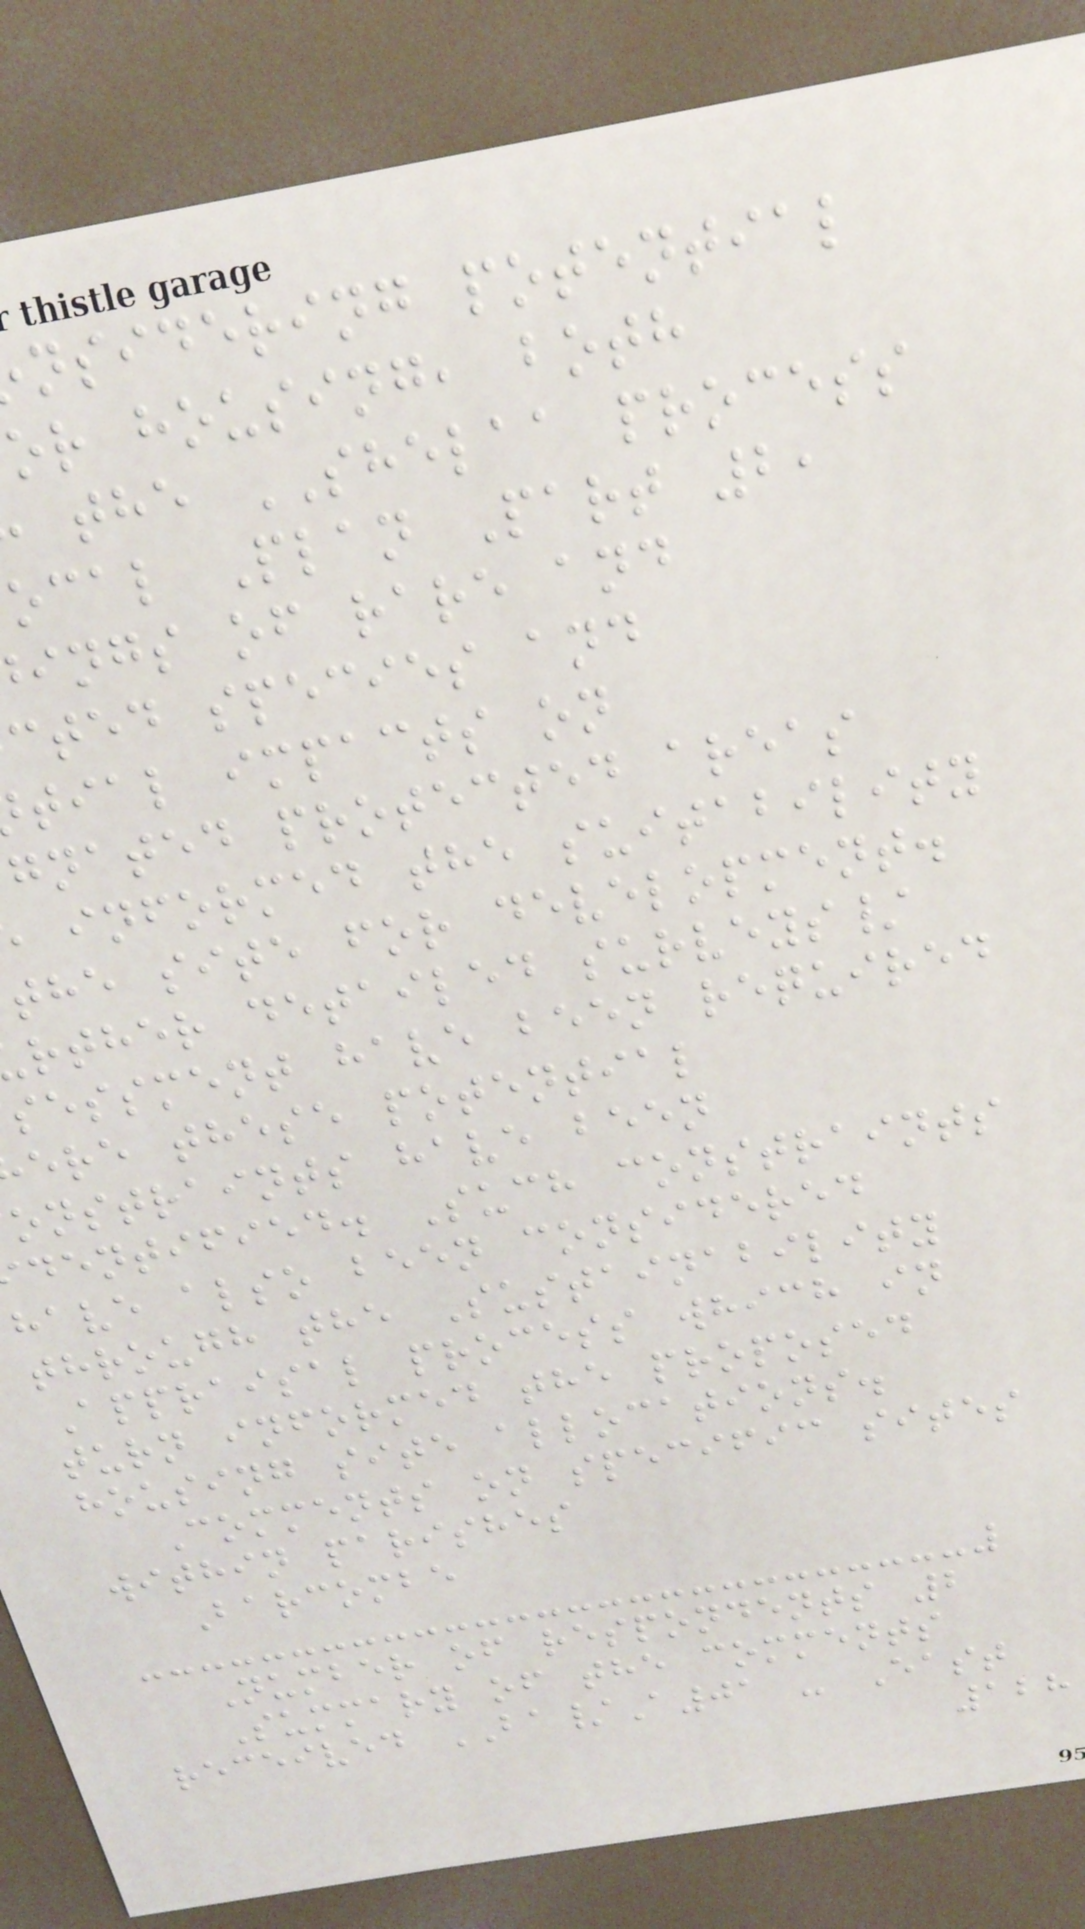nsidering potential
or housing, both
the SHELAA process
ocal Plan Part 2,
ings of rare and
cted species and
tial impacts on
gnated protected areas
informed the suitability
the site for development.
rther detailed surveys/
sessment have been required
ere these potential
onstraints have been
dentified. Such constraints
have also been considered
through the Sustainability
Appraisal process which in
turn informed the proposed
housing site allocations.
Comments on specific sites
within parishes
Barcombe
Number of respondents 2
Summary of the comments
received BA/A01 - East
128
